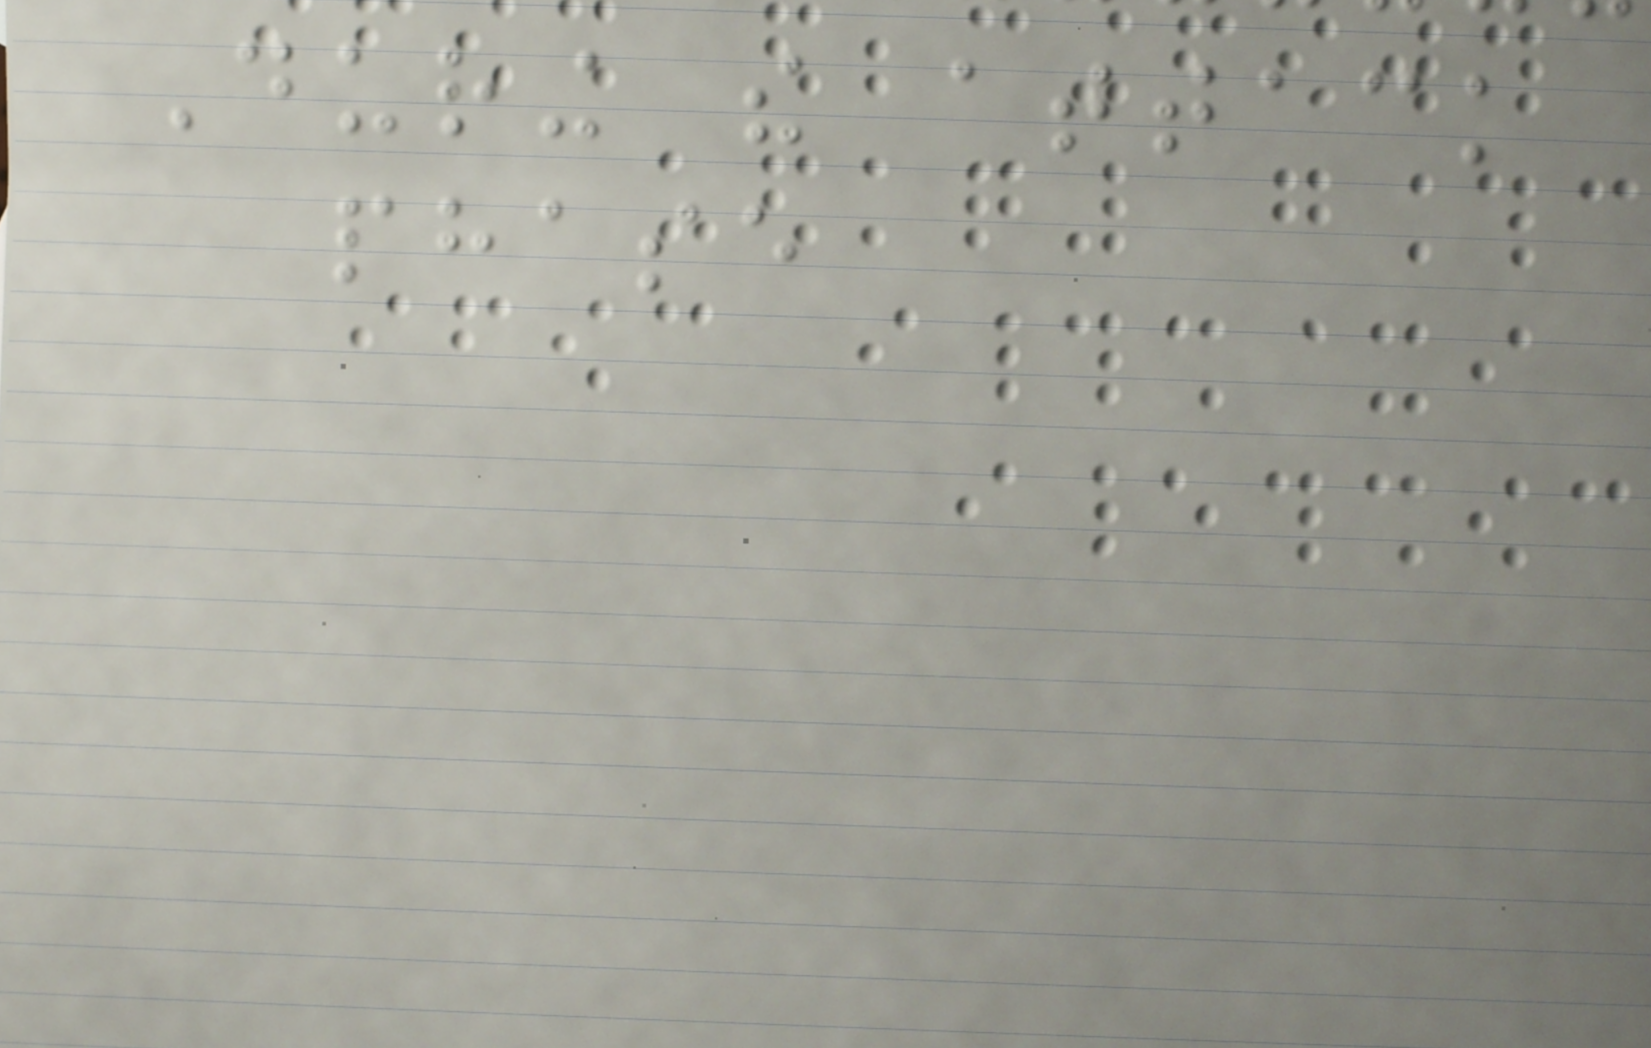During the attack
phase
